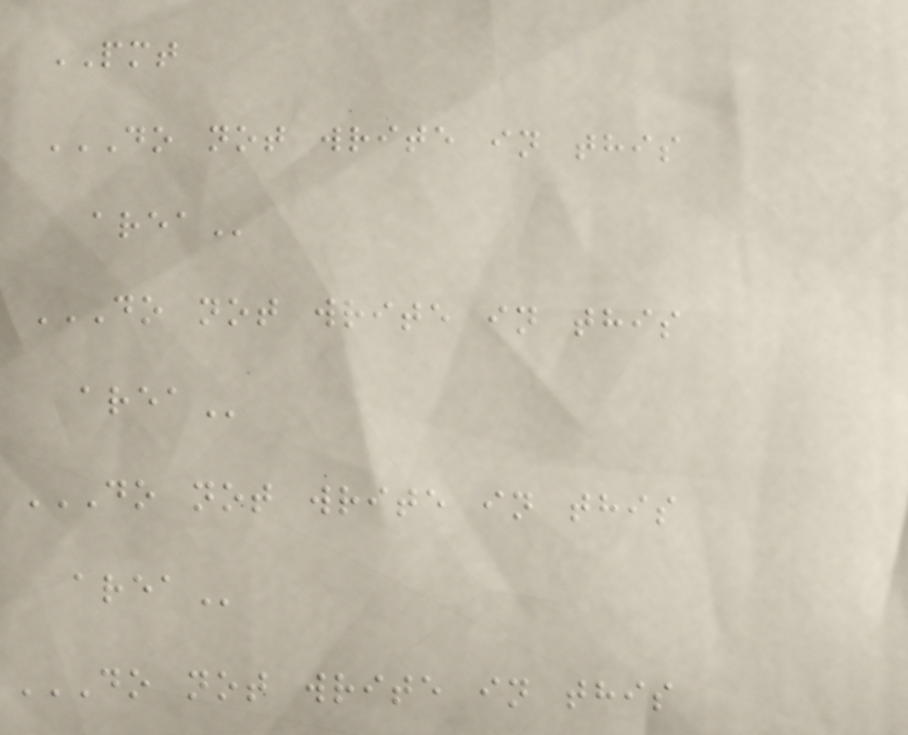PMT
DO NOT WRITE IN THIS
AREA
DO NOT WRITE IN THIS
AREA
DO NOT WRITE IN THIS
AREA
DO NOT WRITE IN THIS
